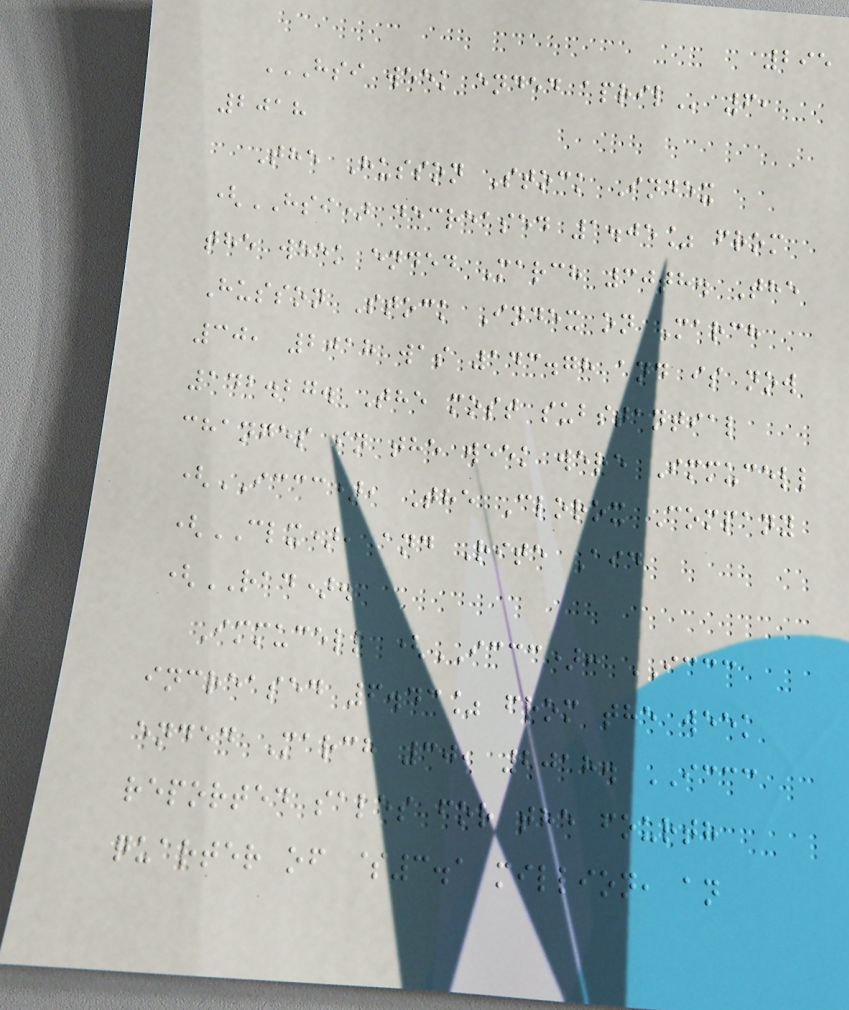295
HSI WEEK ENDED APRIL 6,
2018
The Husson Stock Index
(HSI) decreased 1.05% from
the week ended March 30th. The
Husson Stock Index on March
30, 2018 was 143.78 and is now
142.27. The most substantial
changes in the week were Immucell
(ICCC), The Clorox Company
(CLX), and Rite Aid
(RAD).
Immucell (ICCC): ICCC
increased 6.43% from the week
ended March 30, 2018. ICCC
reported sales for the fourth
quarter of $3.1 million, an
